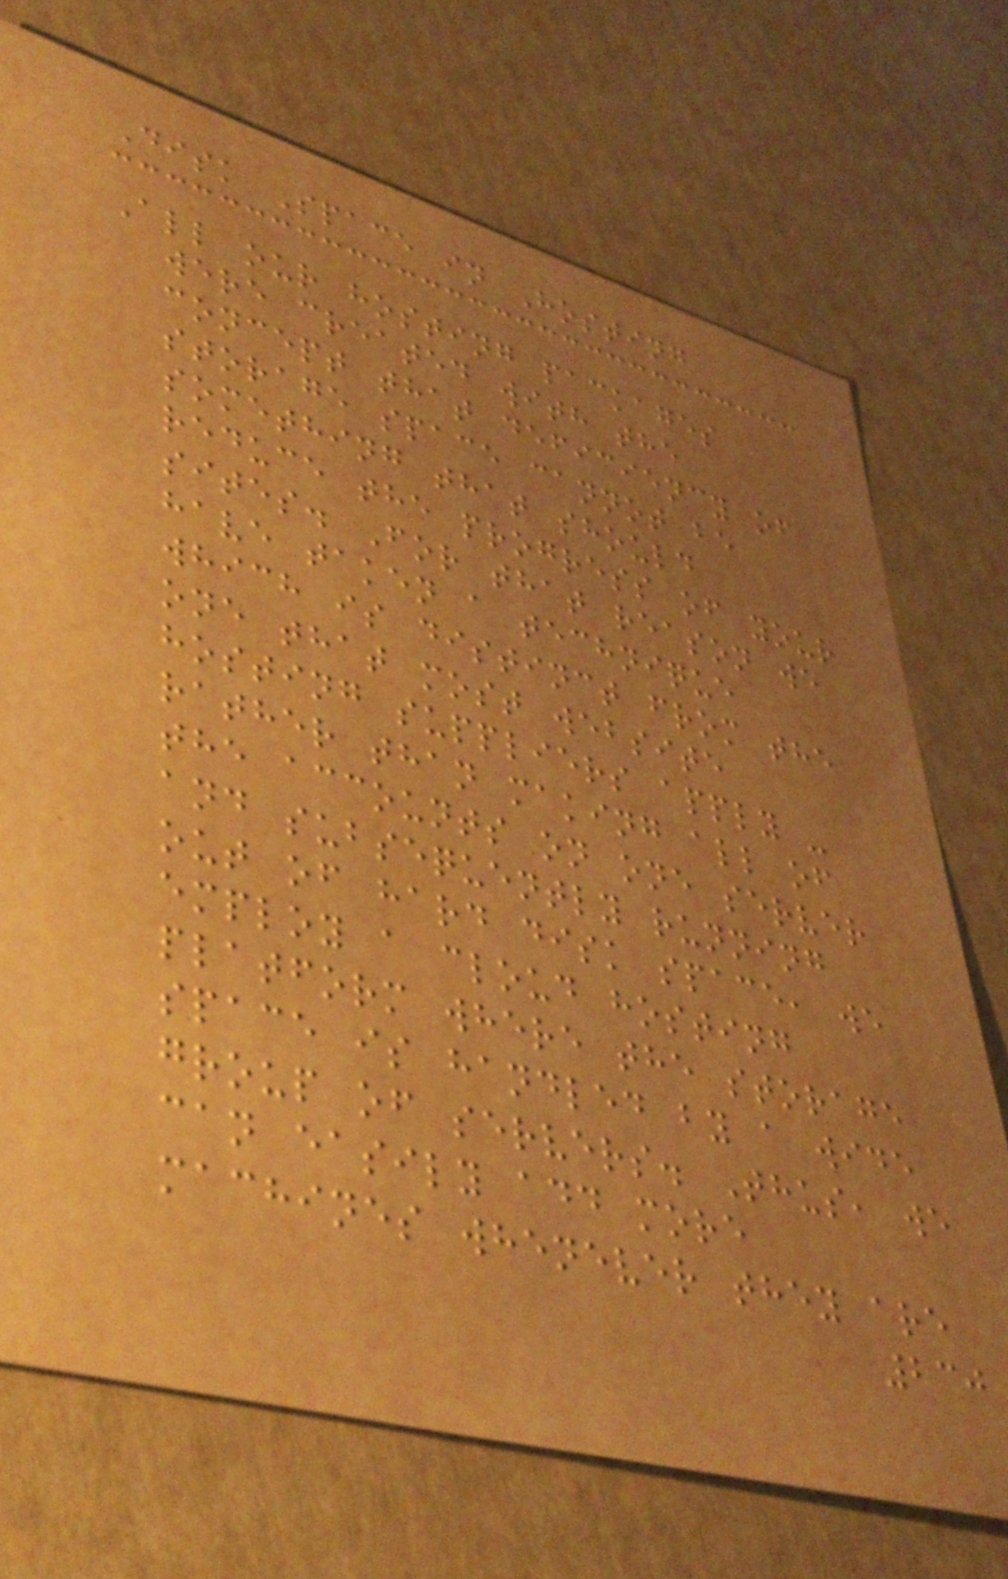Disk Space in Hosting
All our hosting packages
were created with the
concept that deficiency of
storage space cannot be
something that should
reduce the progress of your
sites. For that reason we
have taken a technique
which is distinct from the
one that most website
hosting suppliers apply -
rather than making all of
the accounts on one server
and subsequently running
out of hard disk space, we
employ a cloud hosting
platform where the storage
space is handled by a wide
group of servers. Thus, we
can easily add more
machines whenever they are
230
